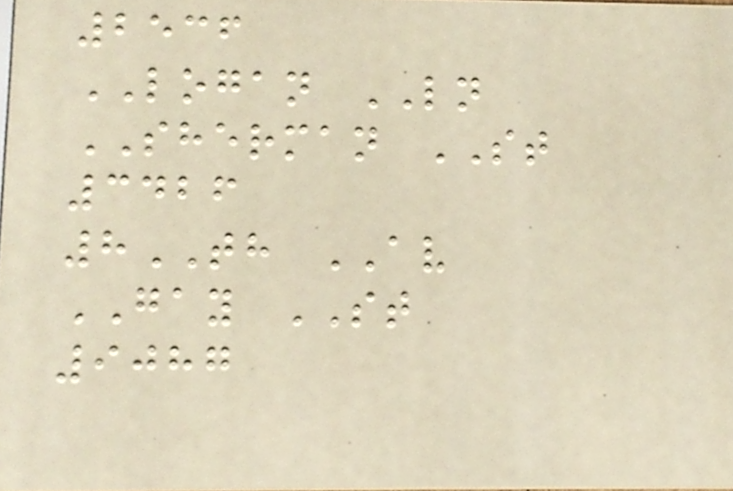2536
LOGAN LN
SHERMAN ST
3426
8TH AV
GAY ST
9087
